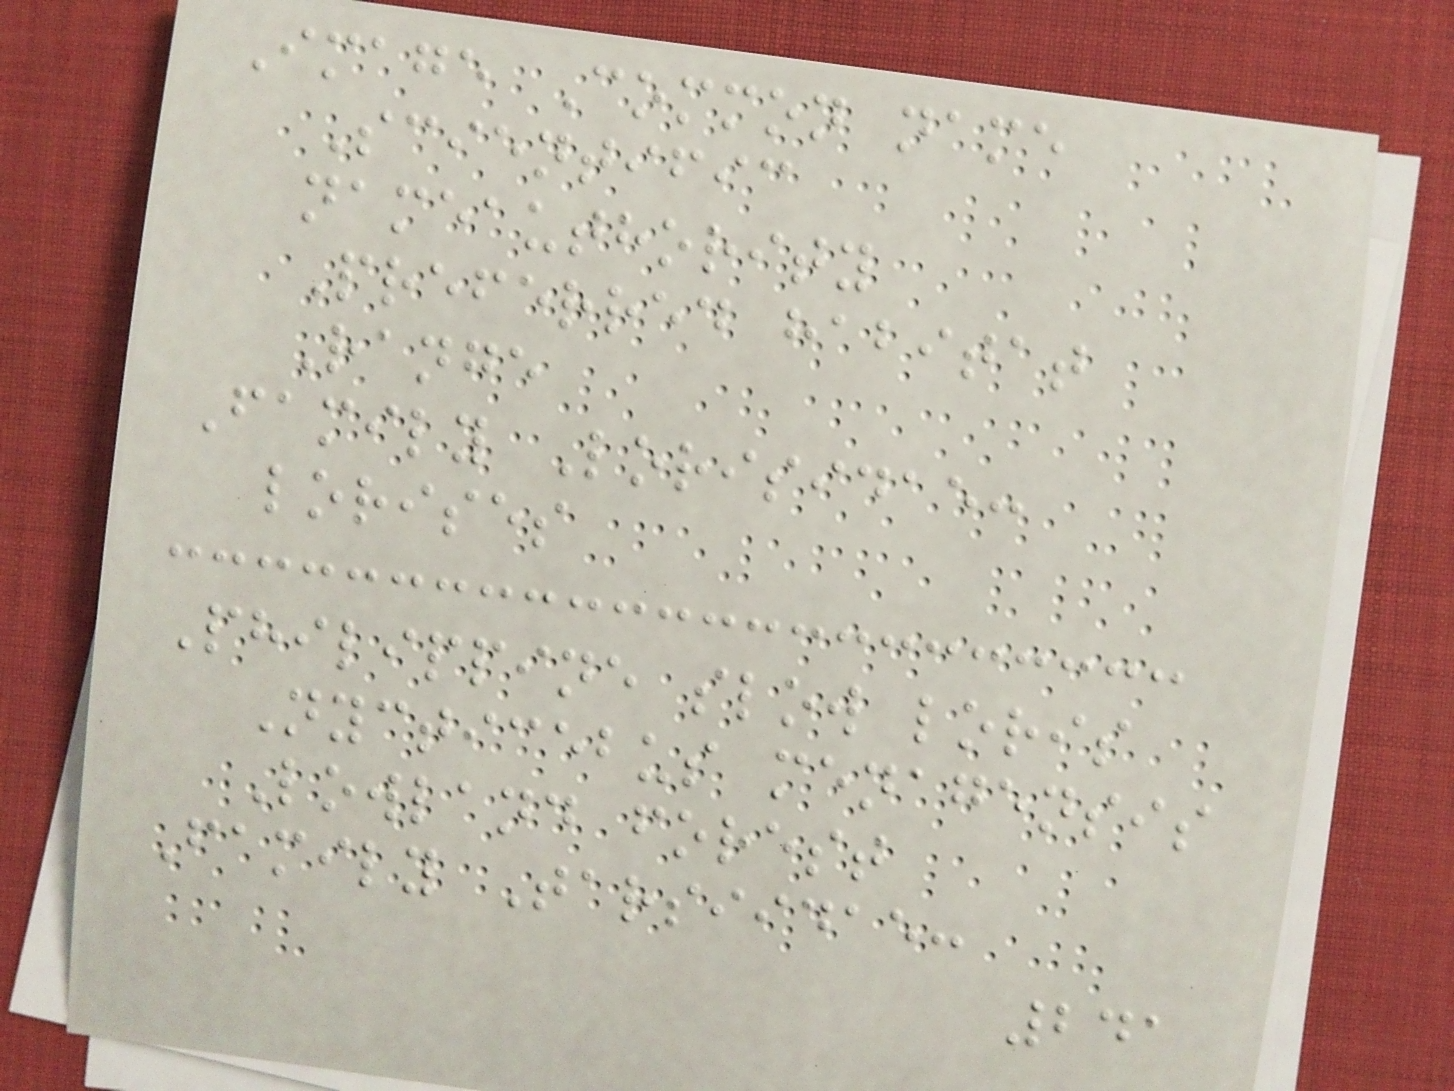Image Common name
Scientific
nameauthority
Preferred habitat
Range
Family Lorisidae:
lorises
Philippine slow loris
Nycticebus menagensis
Lowland forest
Family Tarsiidae:
241
